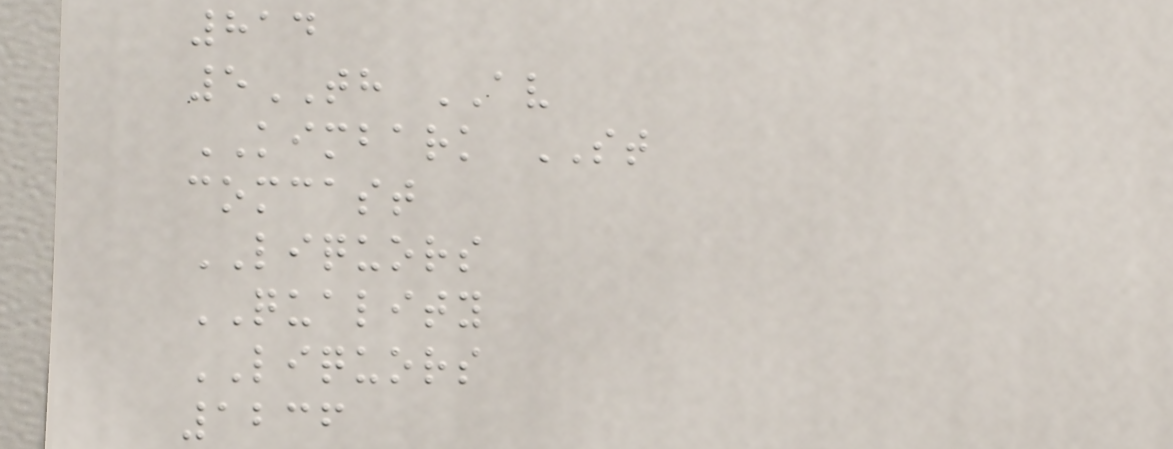814
5TH AV
KIMBARK ST
comcast
LIQUORS
QUALITY
LIQUORS
1236
